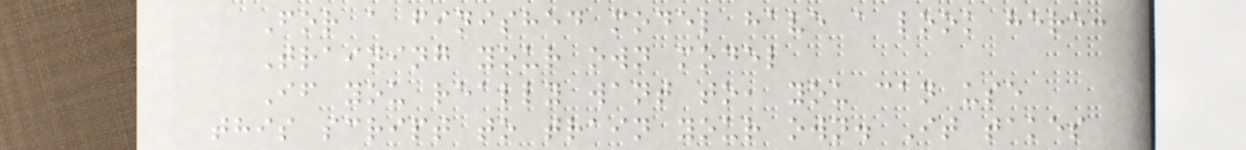For a finished model have a look here:
Training your own model
If you really want to, you can use
this script to train your own. It takes
